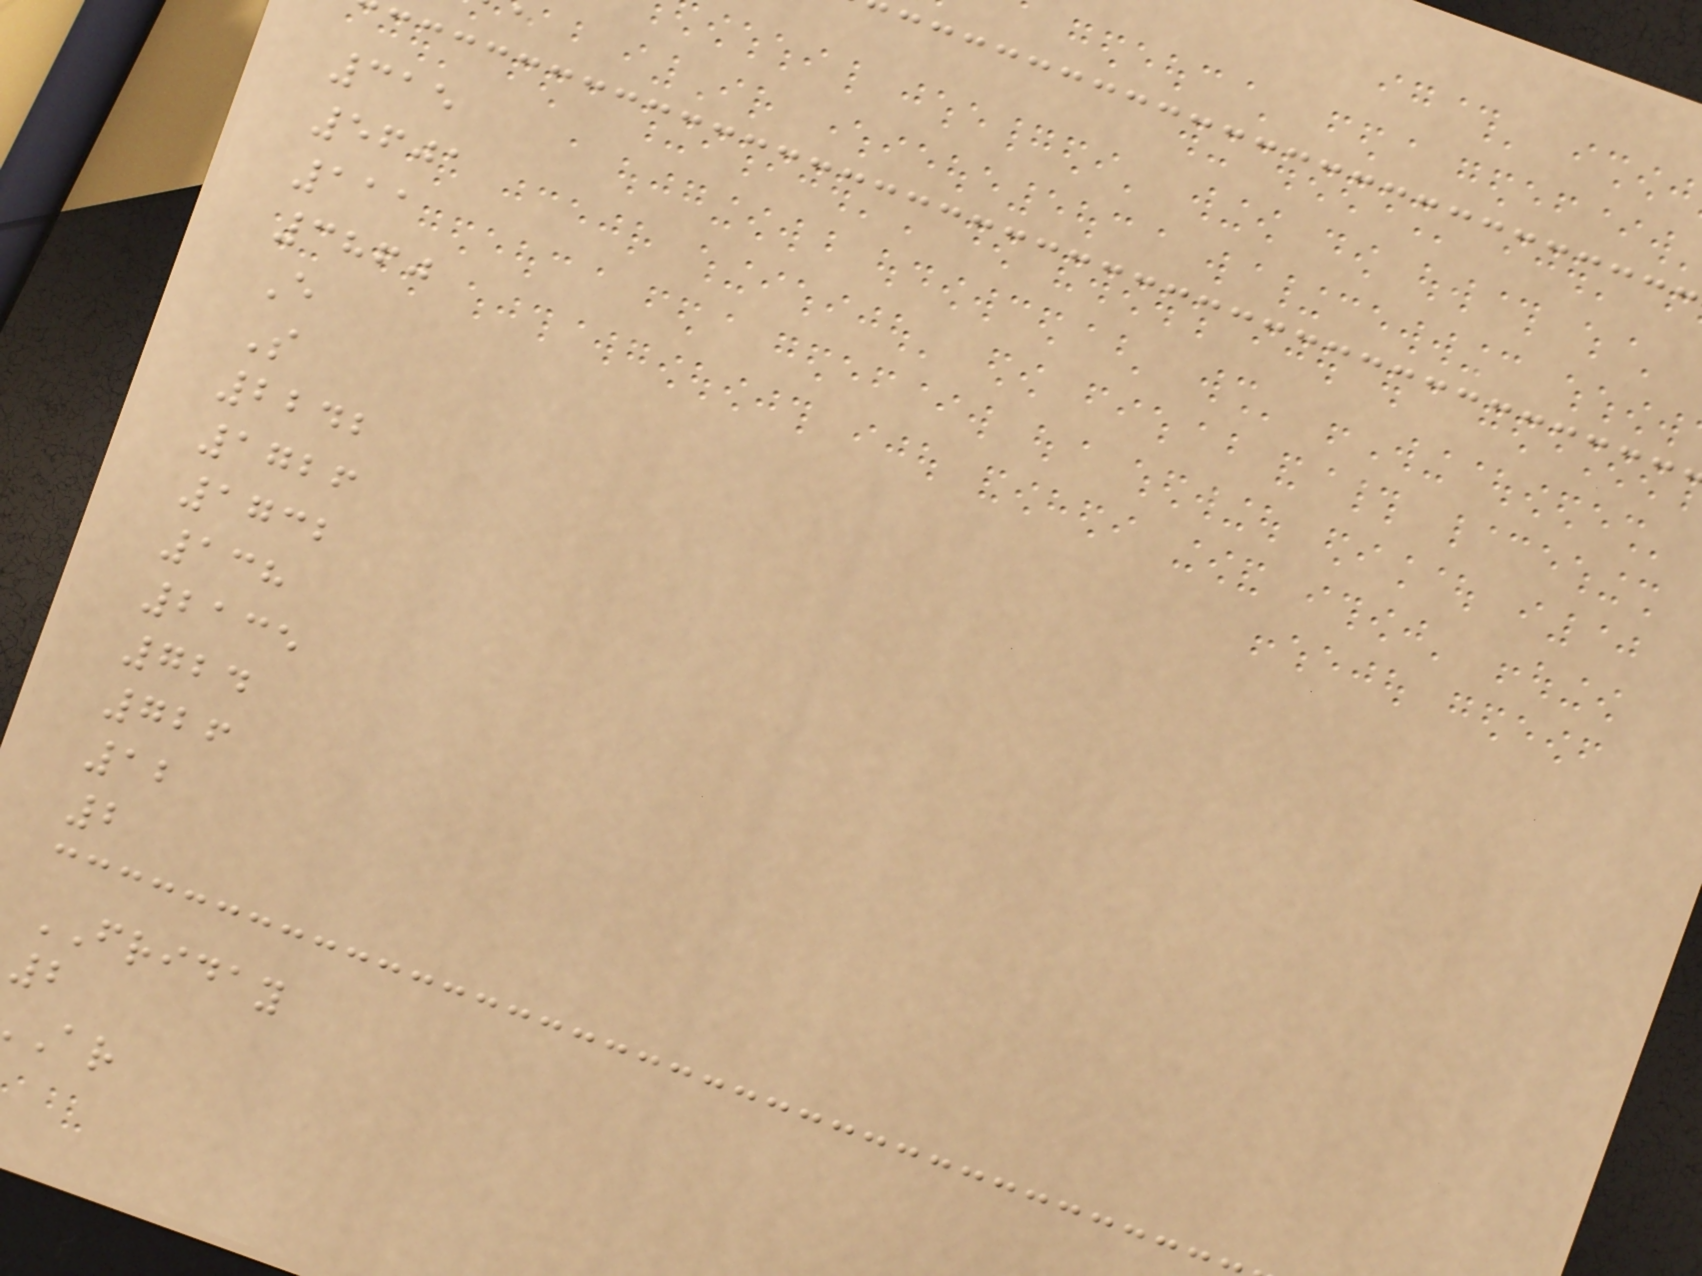315
5601
111
3860
E
S
2242
1726
1732
138
2135
724
726
12
2
FRIDAY
2
